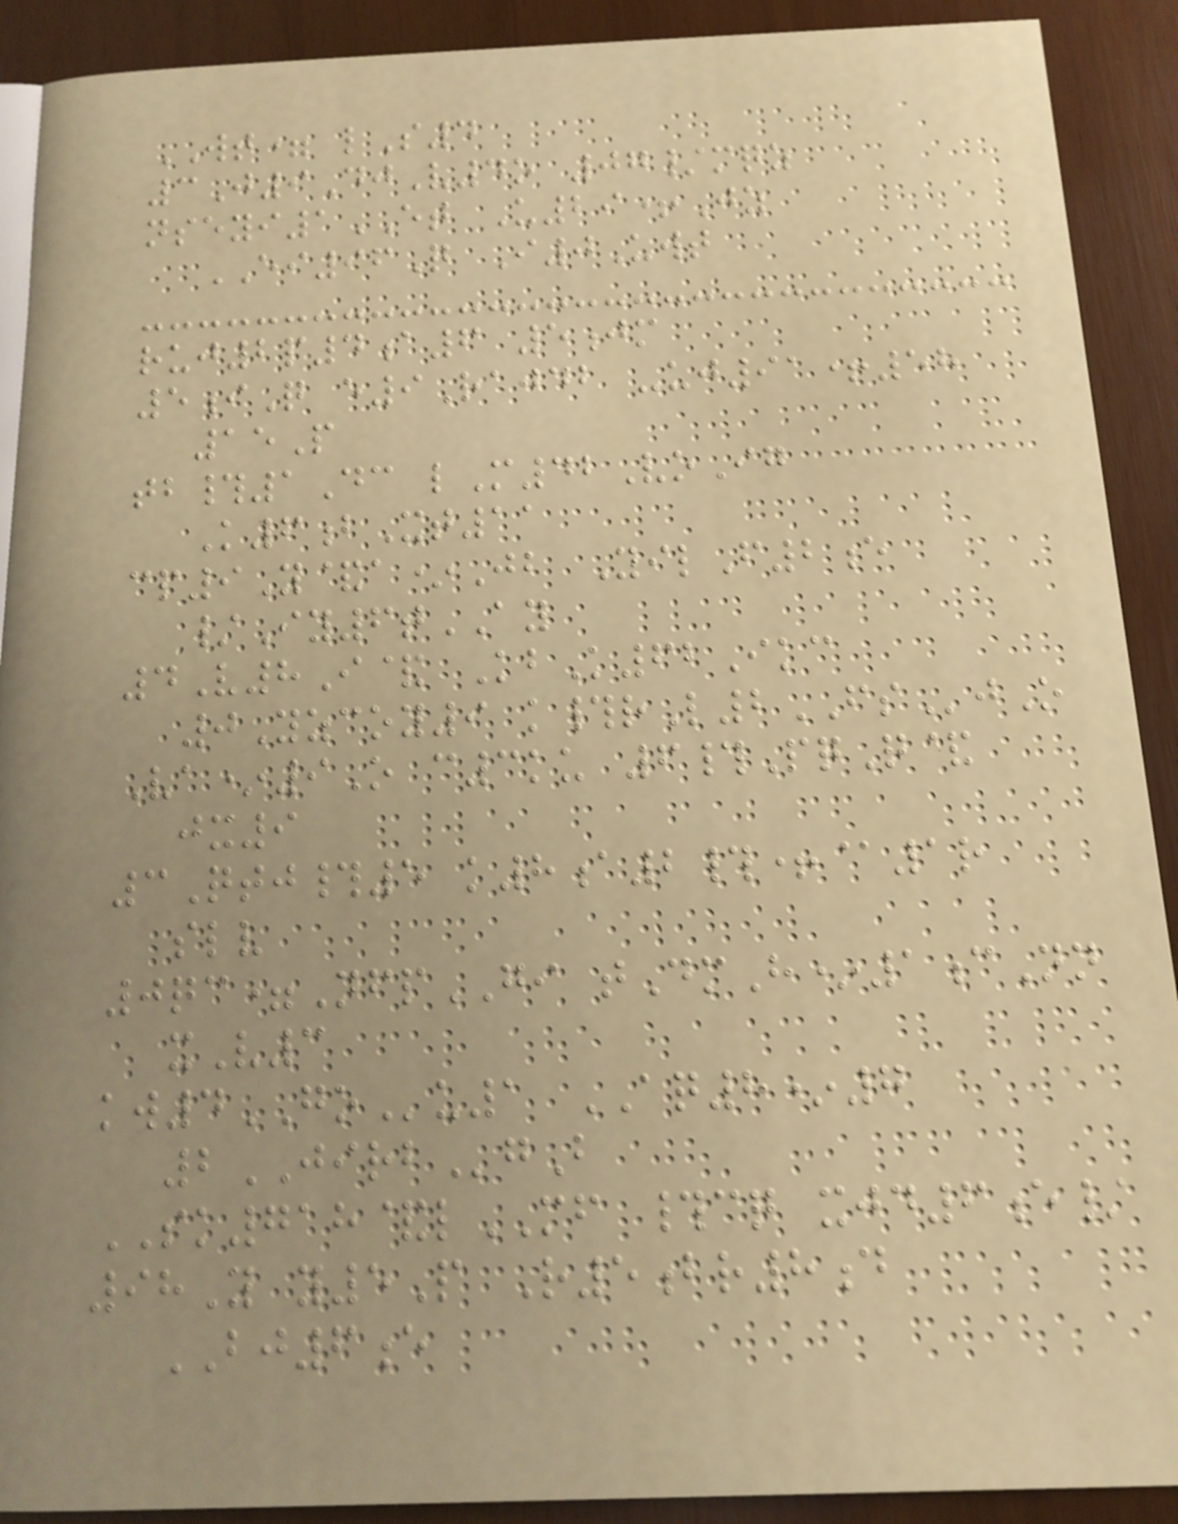WT= lS4
3J9DjV4o 07/mqz
nseyi1ET U29+Jz
EI96Q I0Uwt
ruj2p4a6 5jm
5iQ e9Rajdb -uj91+58
15P
tb#1Dc lM42VoIg
K6bXt11
cp9Y&a*Jb YilF2e
/Iy6tAY
4V8I& KbK62Ikc
0Yzcoy9 k#rL2FSjO
Va*9O c3ku 6#PqQ&
jx9
3Qtj#5 k8a2#+@1r
slv
0qc=NfpGI tDmH*1cNn
xV3
kw4GOu1 AQ8*7
2JIRBgB
SK718&lMF #cq xjd6e/
98Y y5P R5br8d
BJ6e
